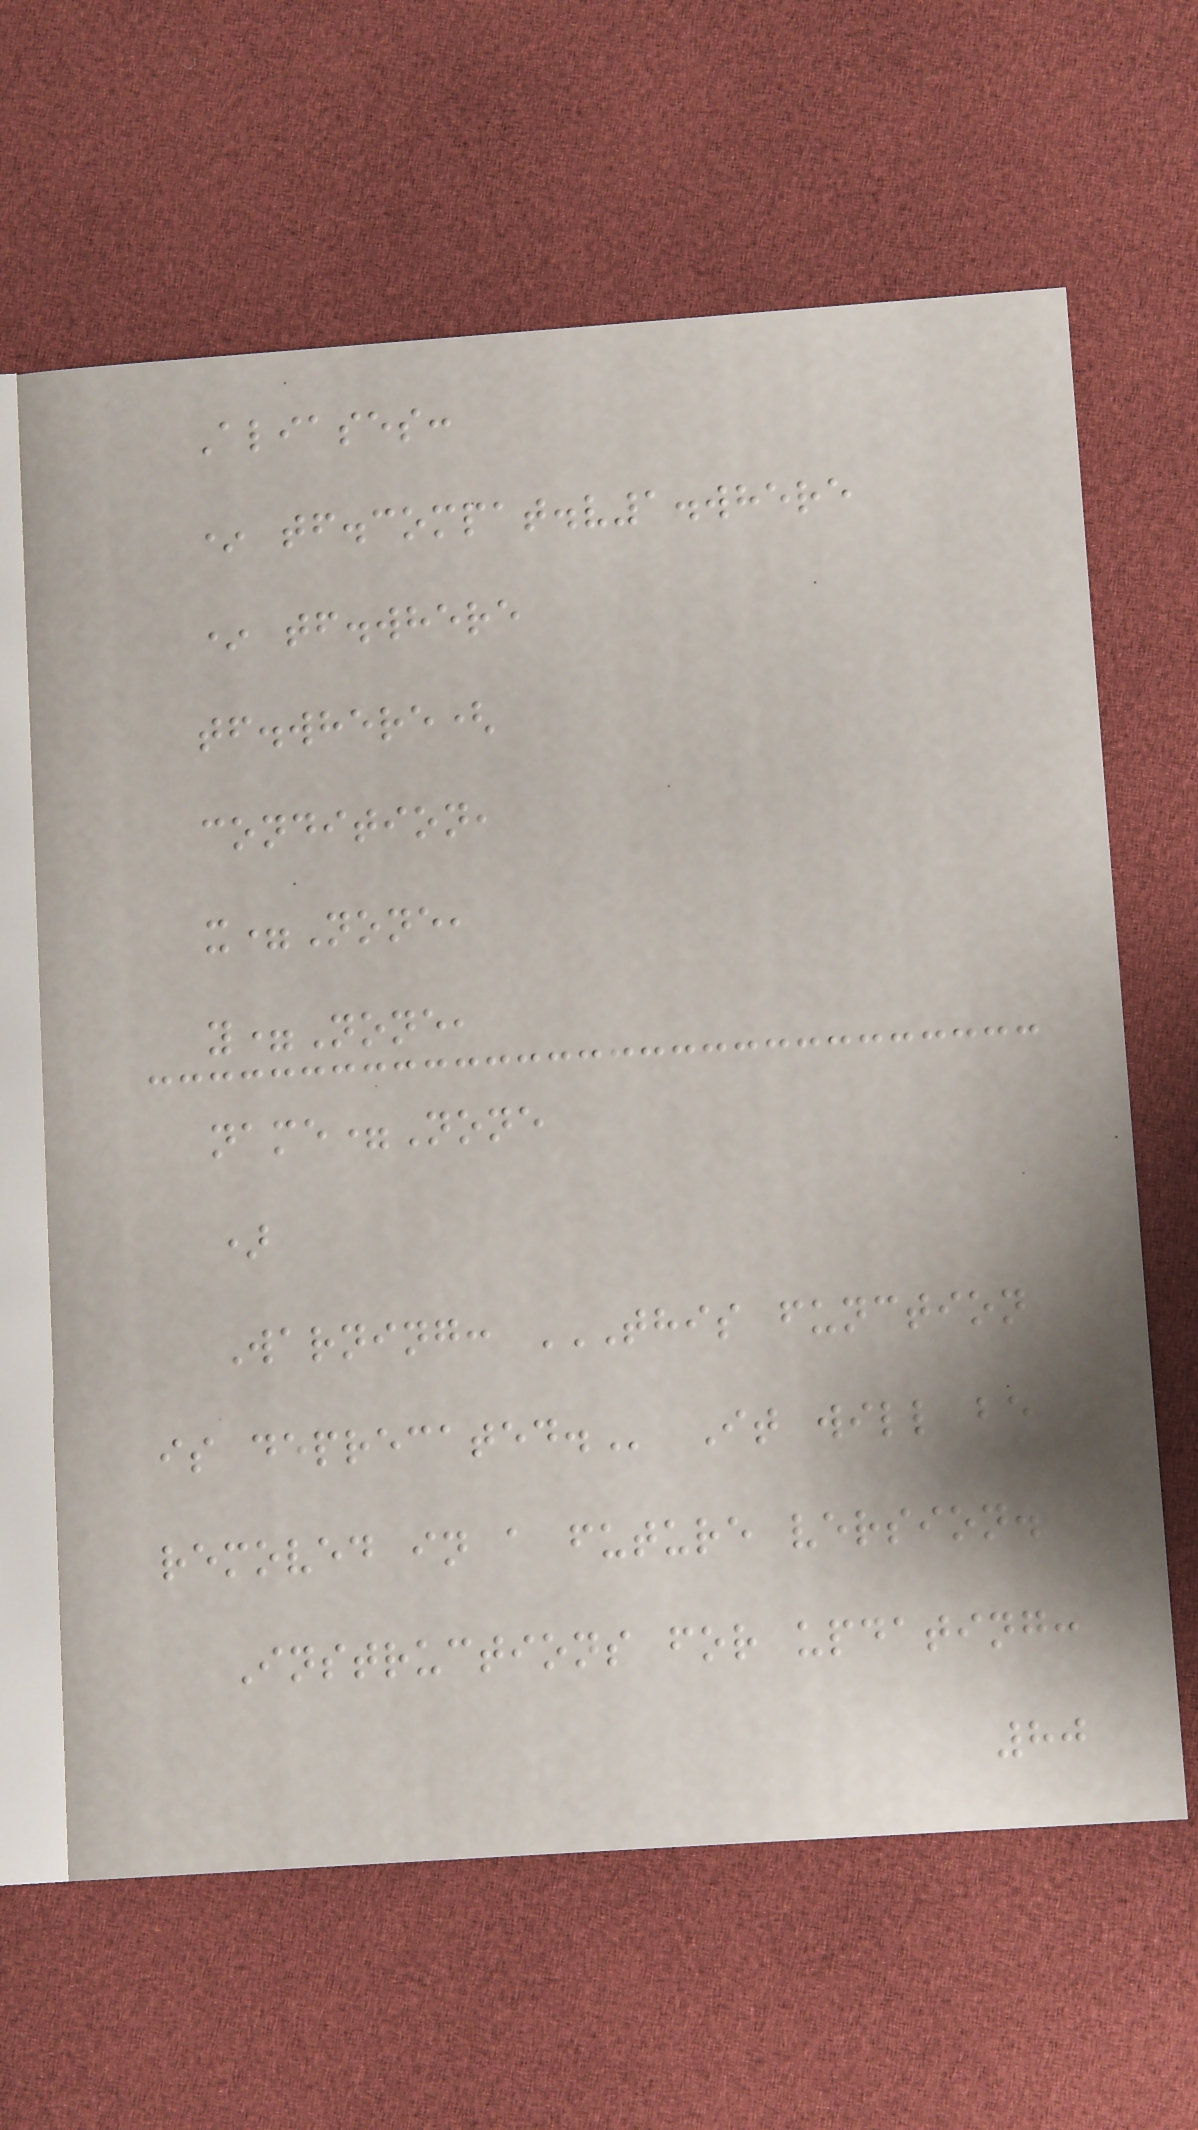Aliases:
* tf.compat.v1.where
* tf.where
tf.where(
condition,
x=None,
y=None,
name=None
)
Warning: THIS FUNCTION
IS DEPRECATED. It will be
removed in a future version.
Instructions for updating:
80
